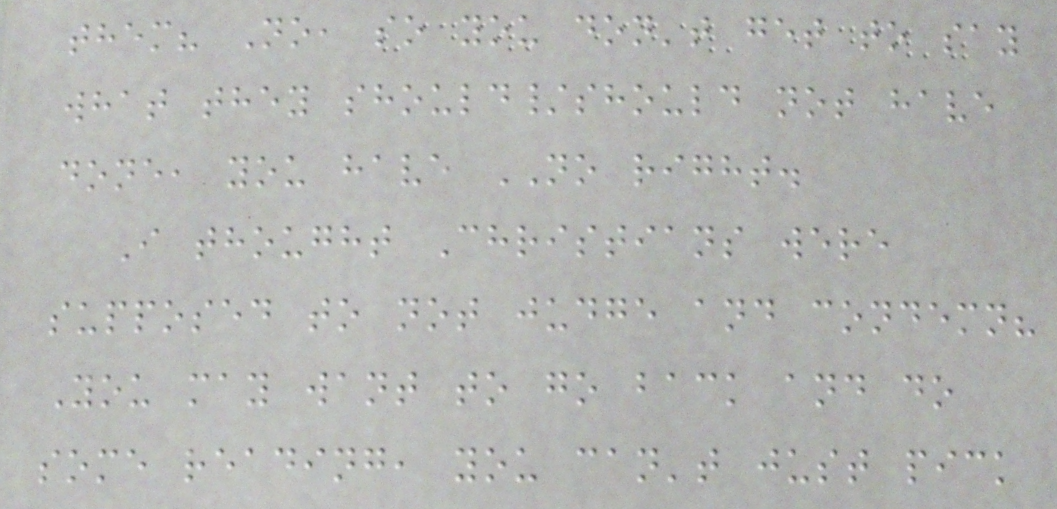them? No, so you don't get to say
what they should/should not have
done, you have NO right.
I thought Christians were
supposed to not judge and condemn?
You may want to go back and do
some reading, you can't just pick
